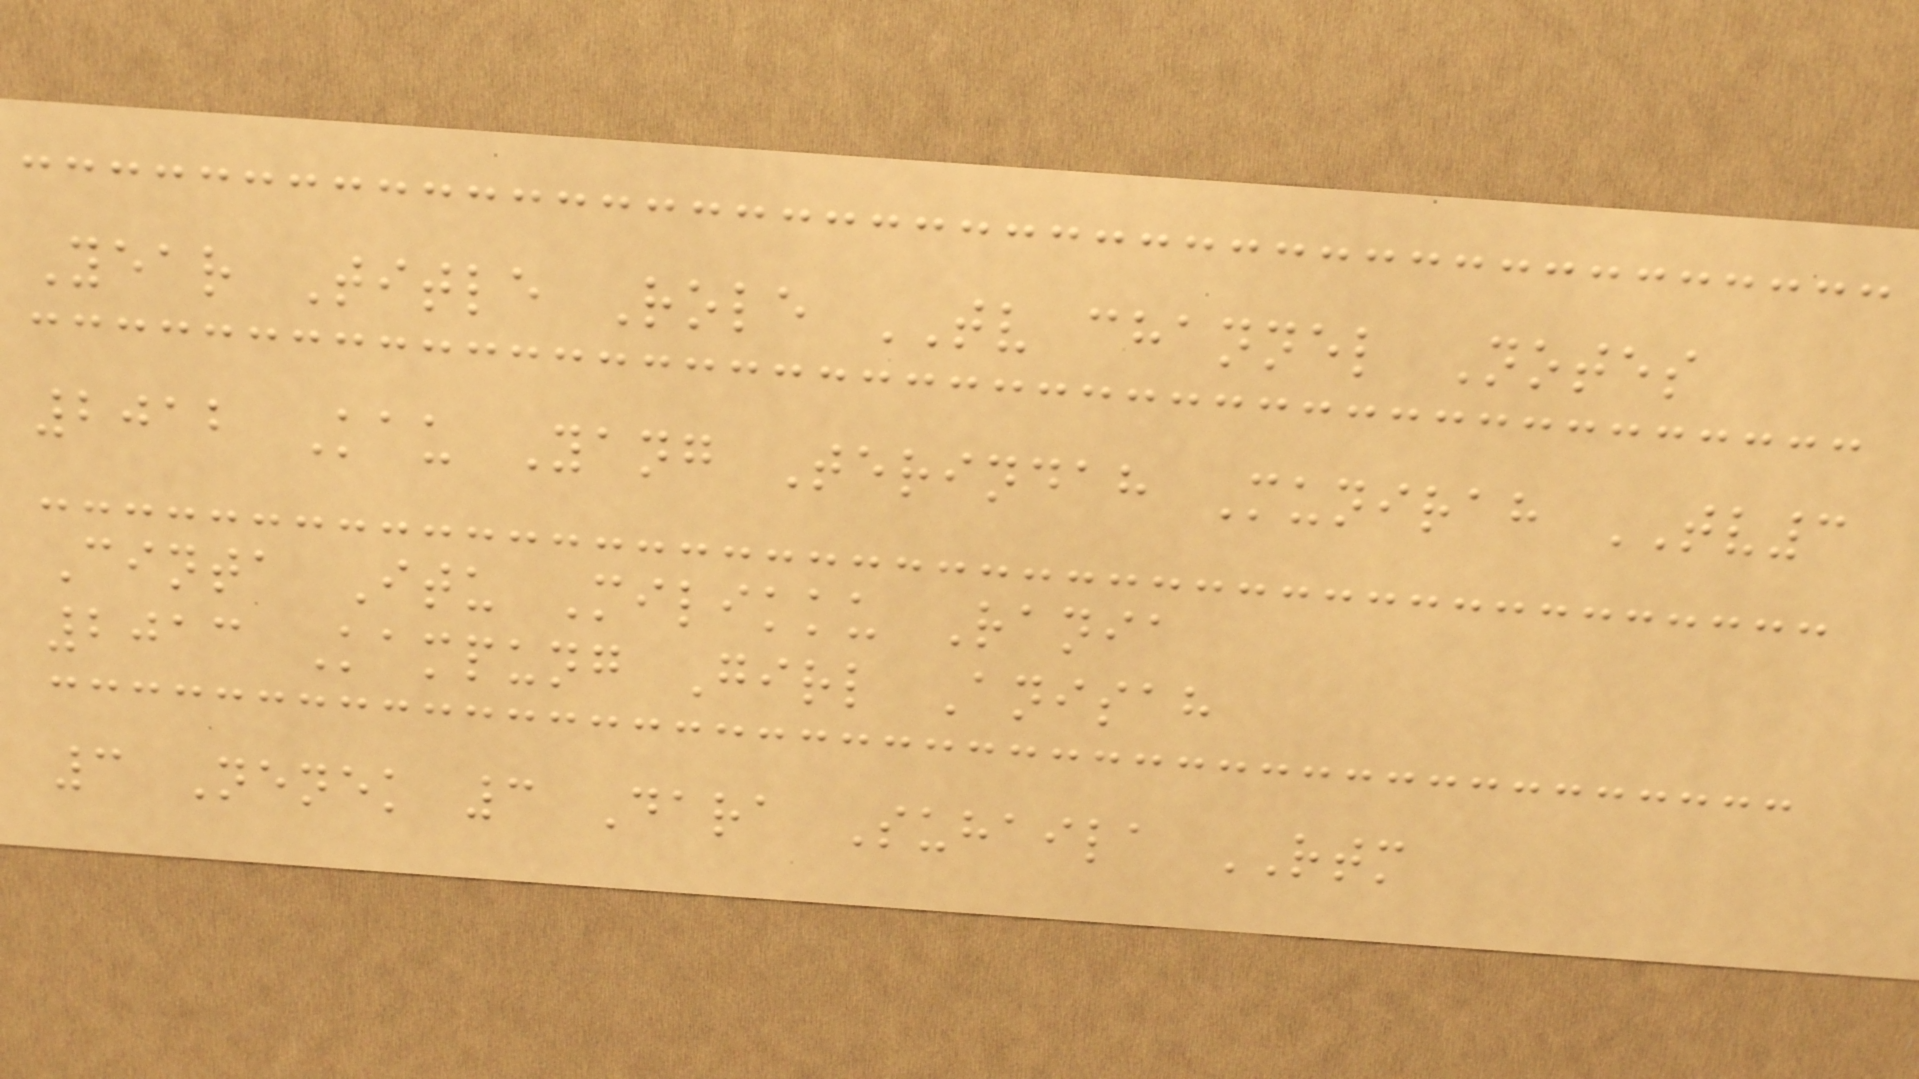Year Title Role TV channel Notes
2012 Kau Yang Terindah Munirah TV3
Cinta Itu Milikku Rania
2013 Kampung Girl Anisah
3 Nenek 3 Dara Suhaila RTM
